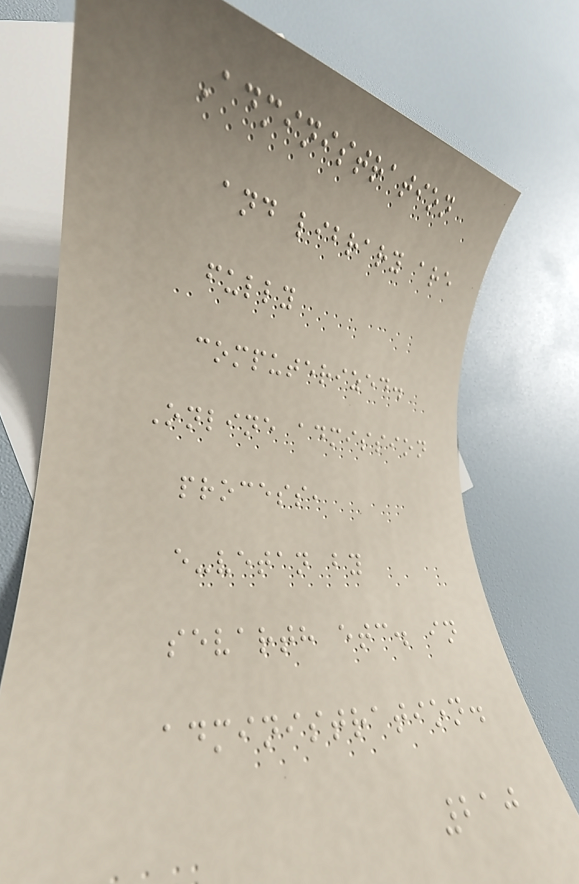Administration
and library are
fully
computerized.
Online admission
process,
e-vetan by
sevarth etc. in
administration.
210
